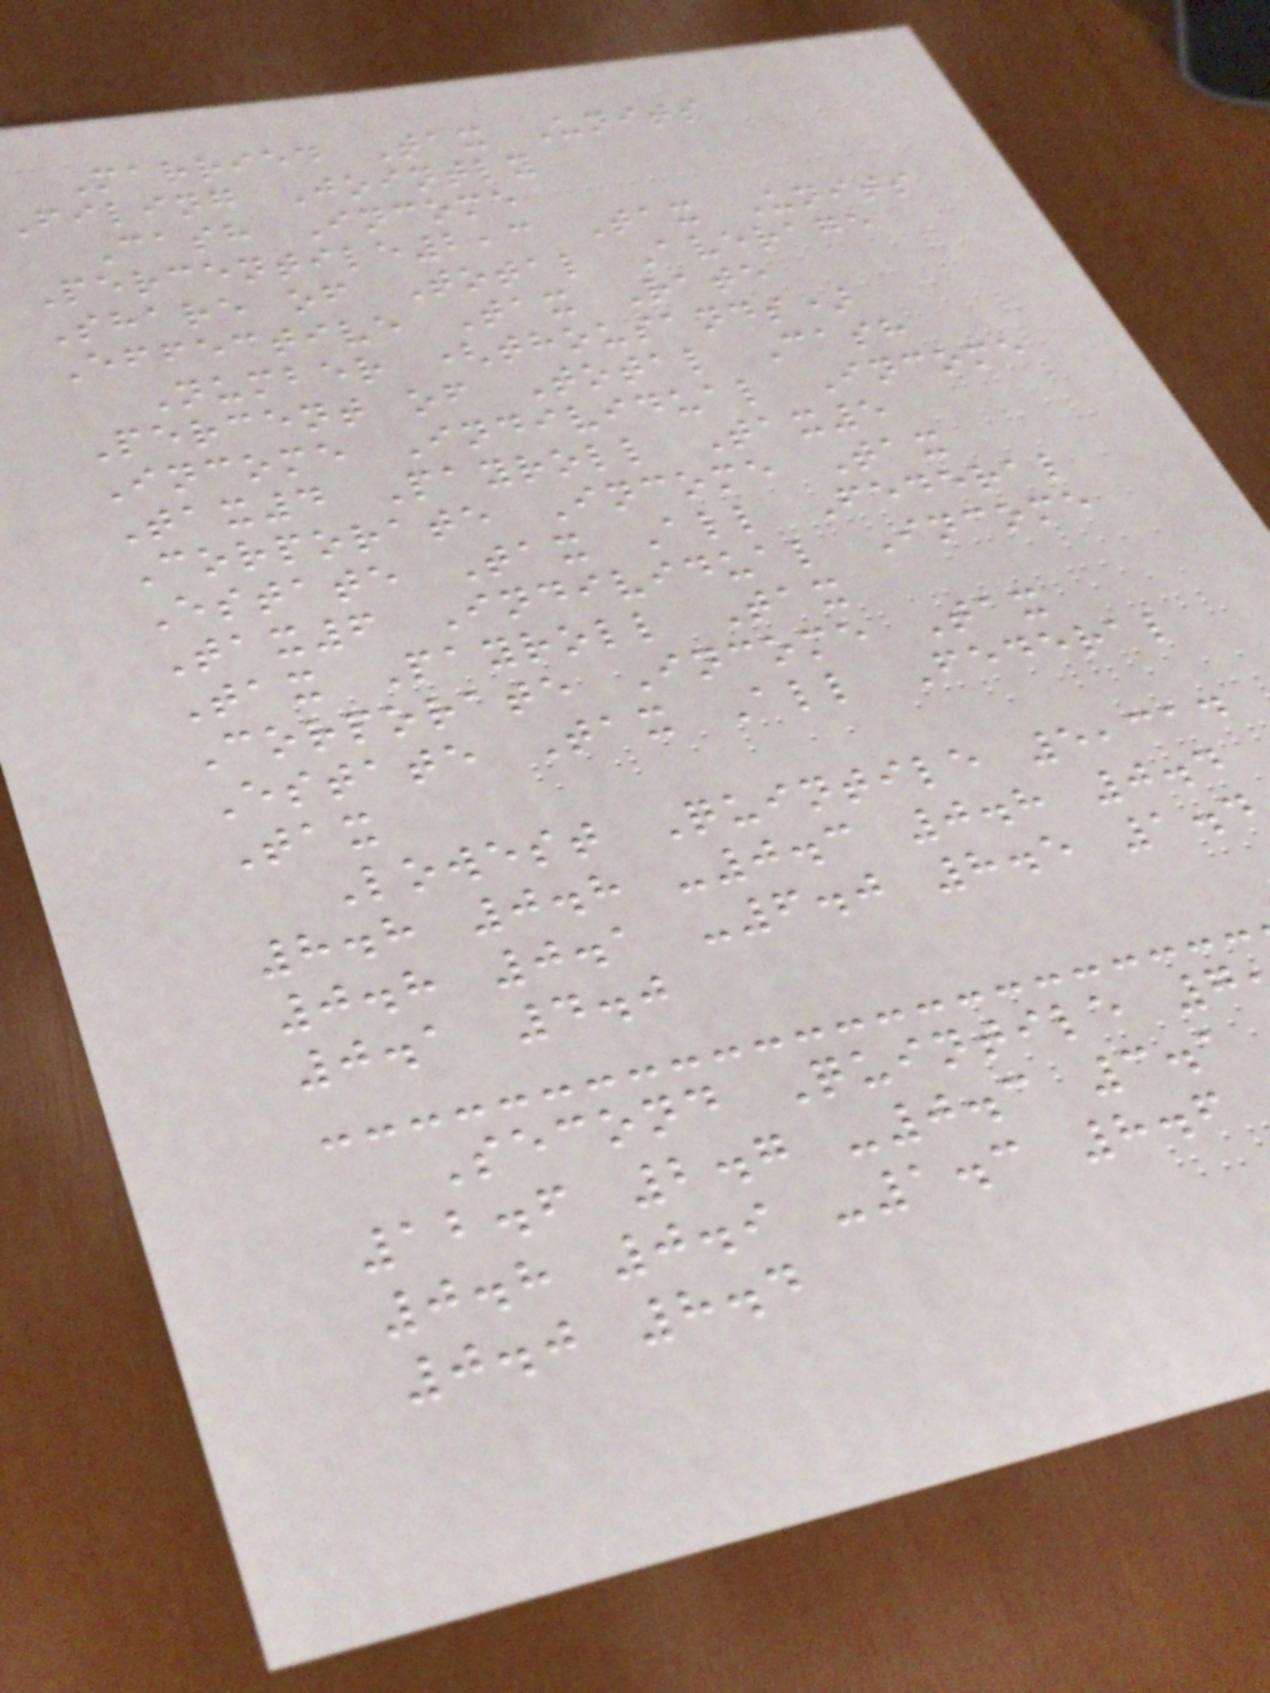Married Tax Units
filing Jointly
Cash Income
Percentile2,3 Tax Units
Share of Total Average
Effective Tax Rate
Number (thousands)
Percent of Total Cash
Income Individual Income
Tax4 Payroll Tax5
Corporate Income Tax
Estate Tax All Federal
Tax6 Individual Income
Tax Payroll Tax
Corporate Income Tax
Estate Tax All Federal
Tax
Lowest Quintile 5,314
8.8 0.8 -0.3 0.8 0.4
0.8 0.1 -6.0 8.5 1.4
0.1 4.0
Second Quintile 7
12.6 2.7 -0.3 3.1
0.8 0.9 -1.3 8.6
0.0 8.4
